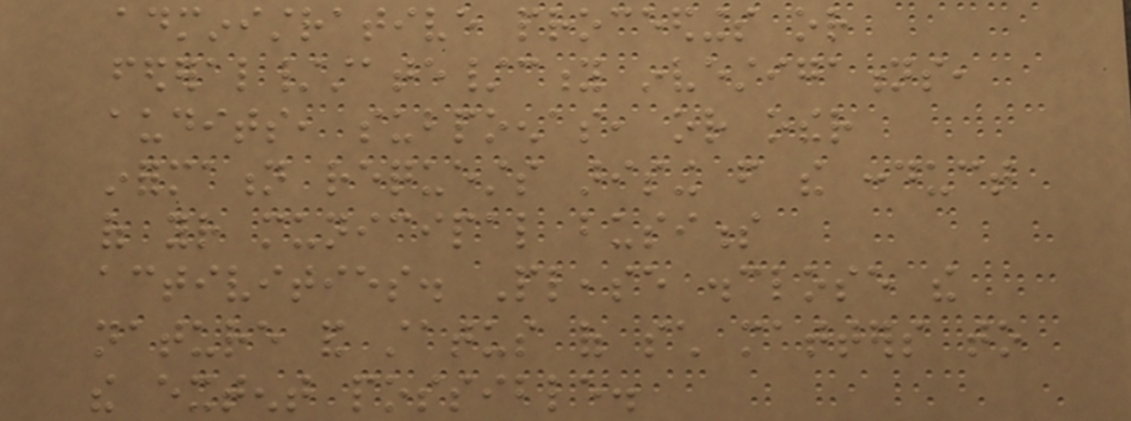administrative proceedings or
federal/state/city investigations,
audits, subpoenas, or other
information requests arising from the conduct
of your municipal business
activities. Please disclose the
nature and status of such matters to
the extent possible.
